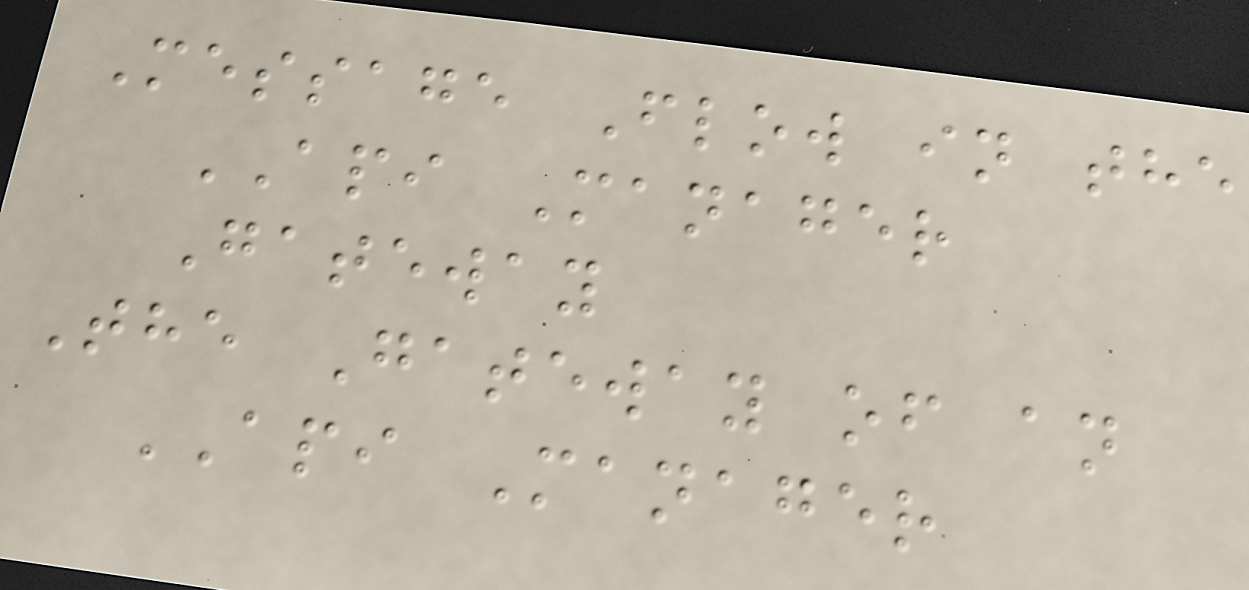Message Flow in the
API Manager
Gateway
The Gateway of an
API Manager
